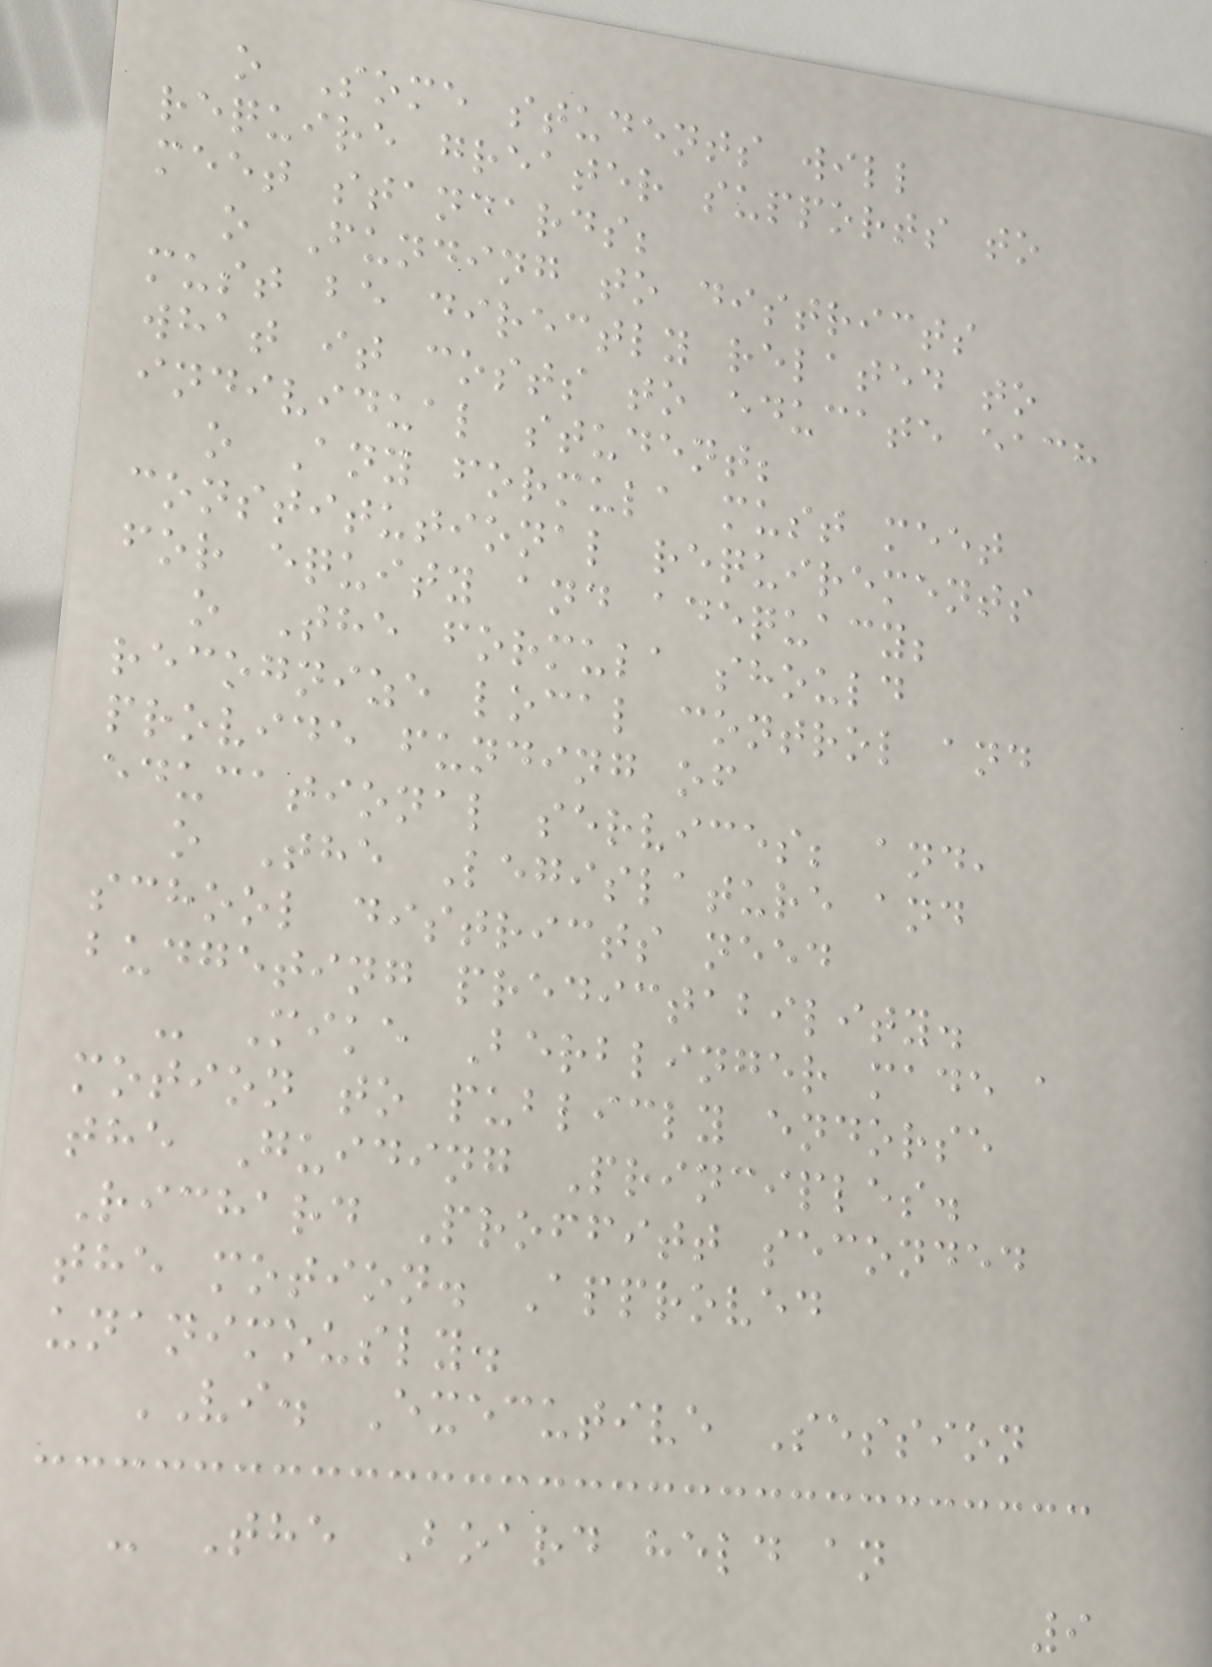o Some students will
require greater supports to
meet standards;
o Funding to districts
must be directly related to
what it costs to educate each
individual student;
o Any formula must meet
constitutional requirements
for equity and adequacy;
o The formula should
recognize local control and
provide funding of
educational services; and,
o The Legislature and
school districts need
budgeting predictability.
- Mike Berblinger made a
motion to publicly endorse
the Guiding Principles.
Richard Proffitt seconded
the motion. Approved
unanimously.
VI. Executive Session
- The Board held an
9
